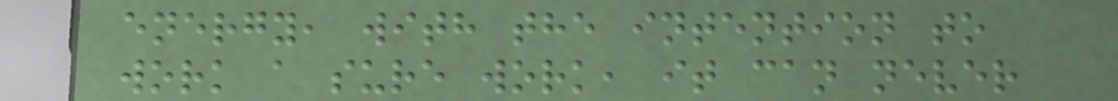energy, with the intention to
work a sure work, it can never
